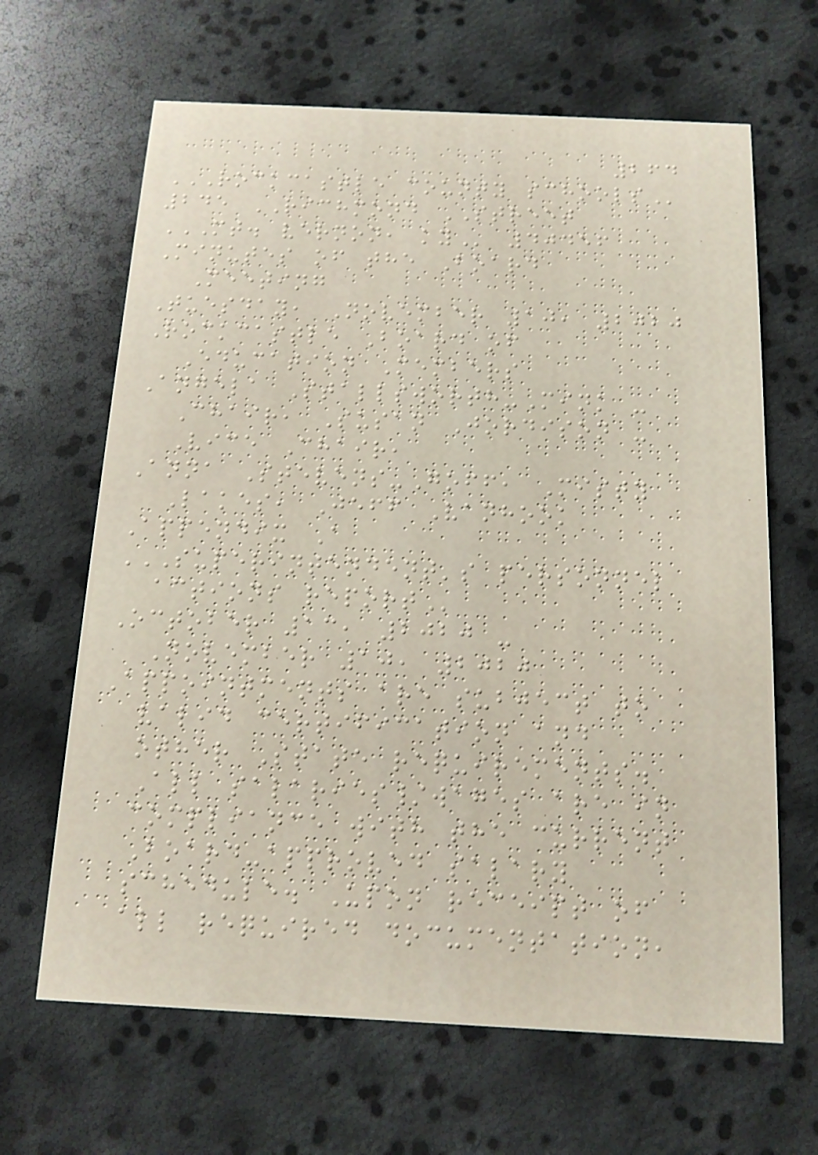264
ROCKCASTLE COUNTY SCHOOLS
245 RICHMOND STREET
MT. VERNON, KY 40456
Minutes of the Board
Meeting
Tuesday, November 10, 2020
Rockcastle Board of
Education Members
Angela Stallsworth-Mink -
Chair, Susan Jordison -
Vice Chair,
Anna Stevens-Goff, Misty
Lakes, Jeff Vanhook
Appendix A
SUPERINTENDENT'S PERSONNEL
ACTIONS REPORT
October 13, 2020 -
November 10, 2020
Appointments are subject to
valid certification and
other State requirements.
All salaries/wages are in
compliance with the current
Board-approved salary
schedule. Upon receipt of
all required documentation,
